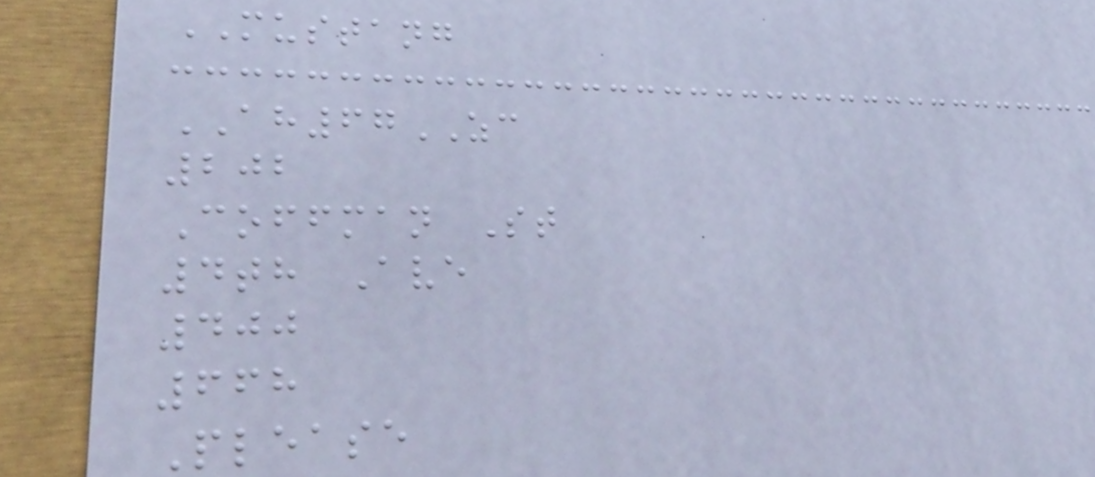MUSTANG
AH67ZC
202
Coffman St
4th Ave
400
668
Please
